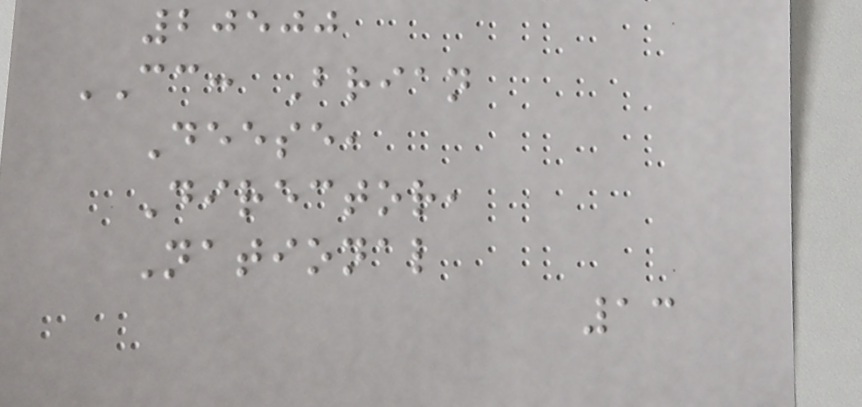20500
CC: Brian
Deese,
Director,
National
13
